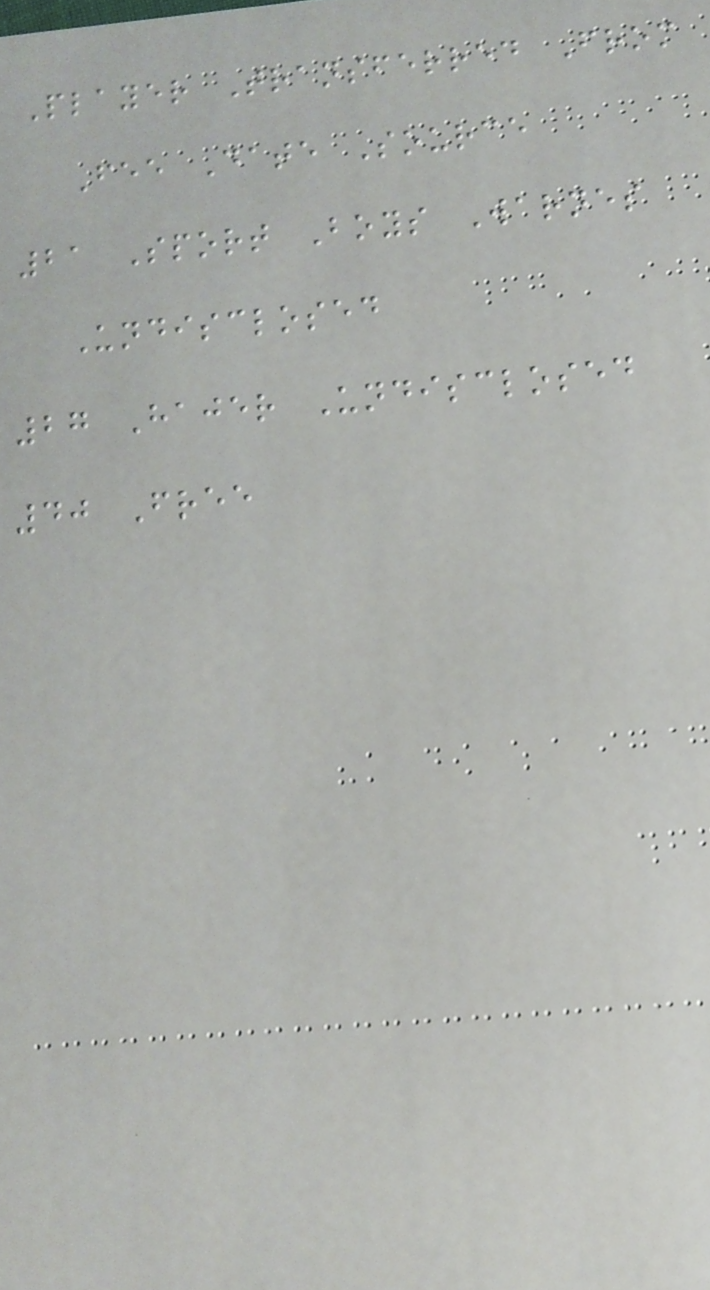Player Transferred From
Fee Date Source
21 Sport Boys Warnes
Undisclosed
27 Hajer Undisclosed
40 Free
